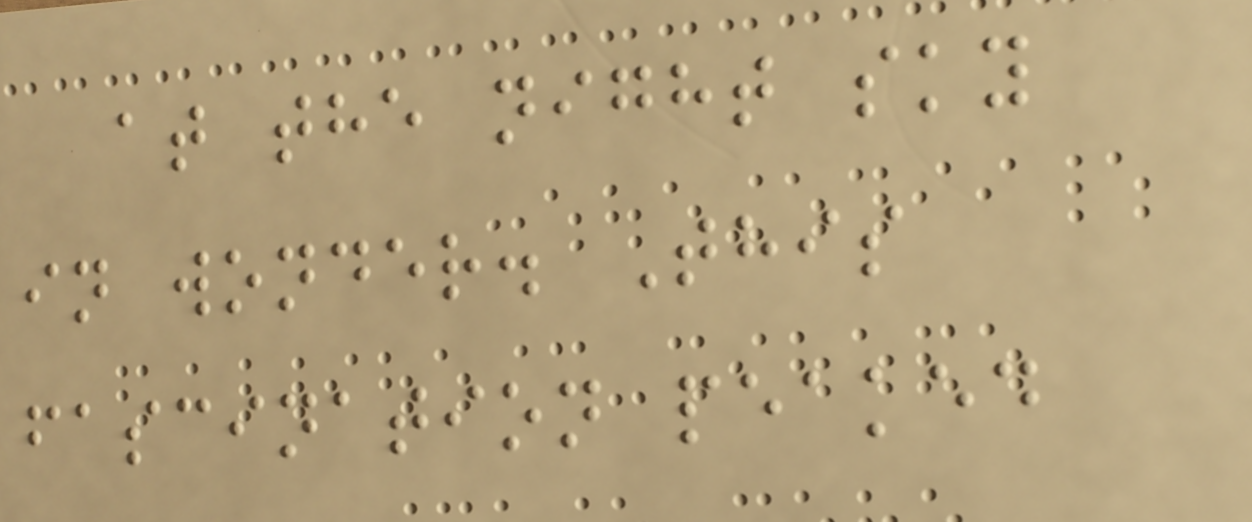at the night sky
in wonder. This
fascination peaked
